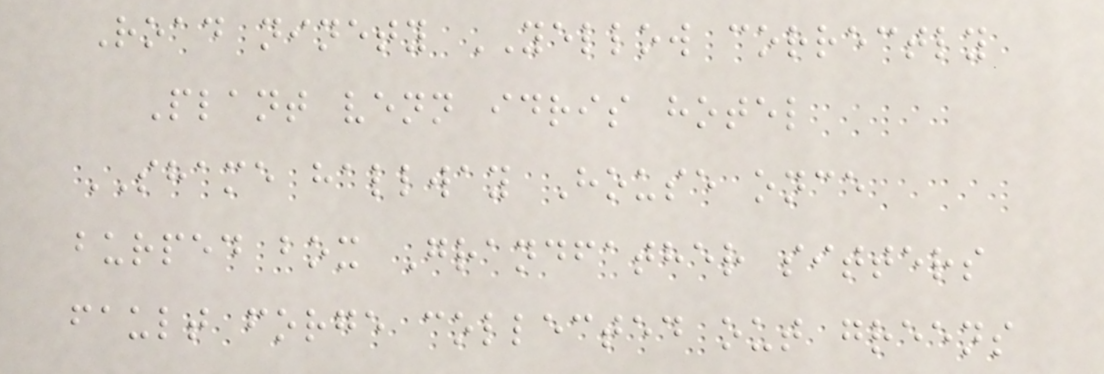Road ninety YELLOW correctly
Plant venn idris hotel
SHAME hallway House once
burped box Grandfather sitters
fault forge collected out greens
